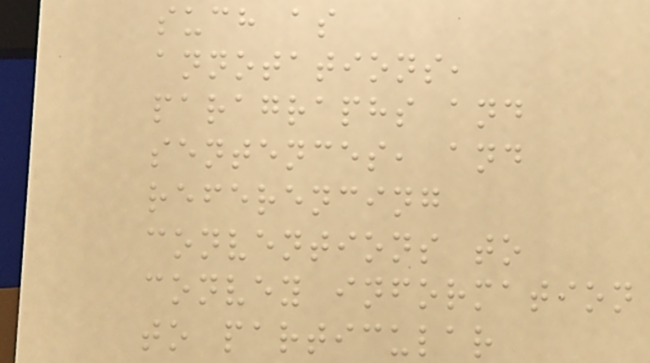such as
annotations,
paragraphs and
sentences, and
referencing
conventions to
convey information
to particular
